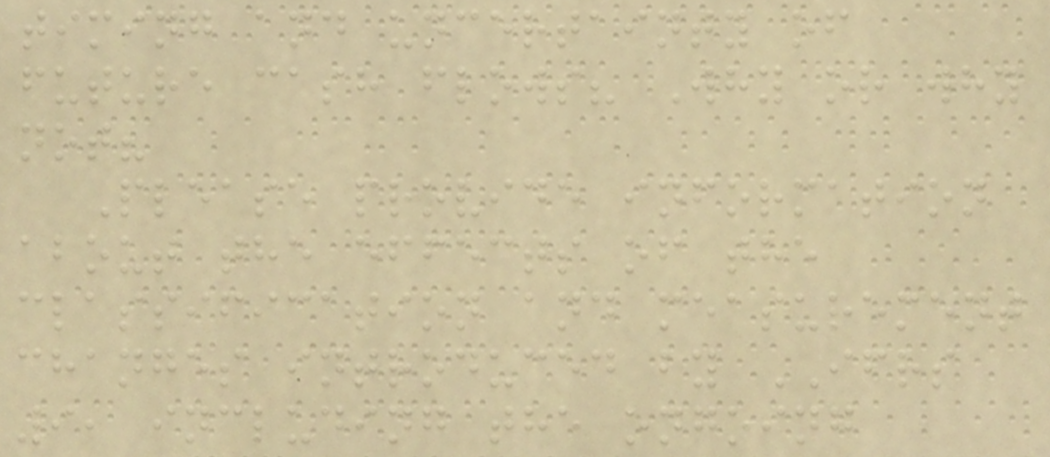timing and uncertainty of
future cash flows? Why or why
not?
Please provide information
about the effects of the
classification and measurement
changes introduced by IFRS
9, including the ongoing
